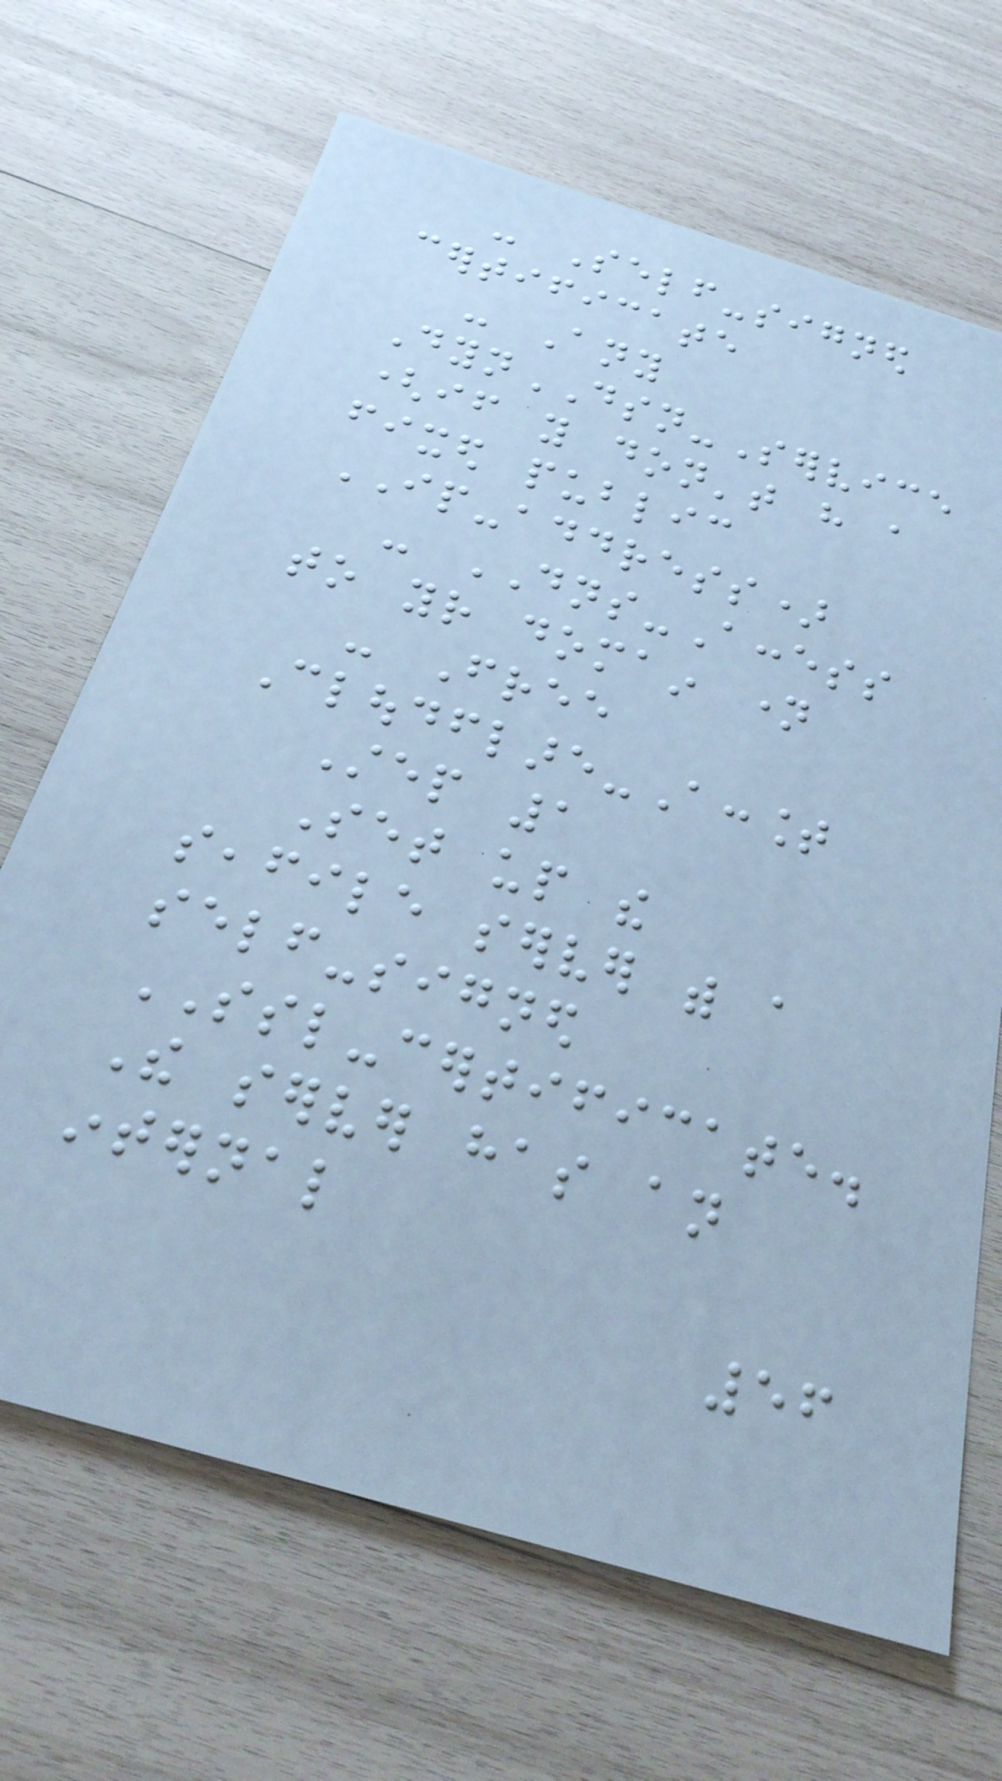- Self-signed
certificate
- Any
DynDSN-Service
(if you don't have a
fixed public
IP-address)
- DNS-Access
to your domain name
- Free
Cloudflare-Account
Step 1
Set up the
seafile server with a
self-signed
SSL-certificate.
The server has an
internal
56
